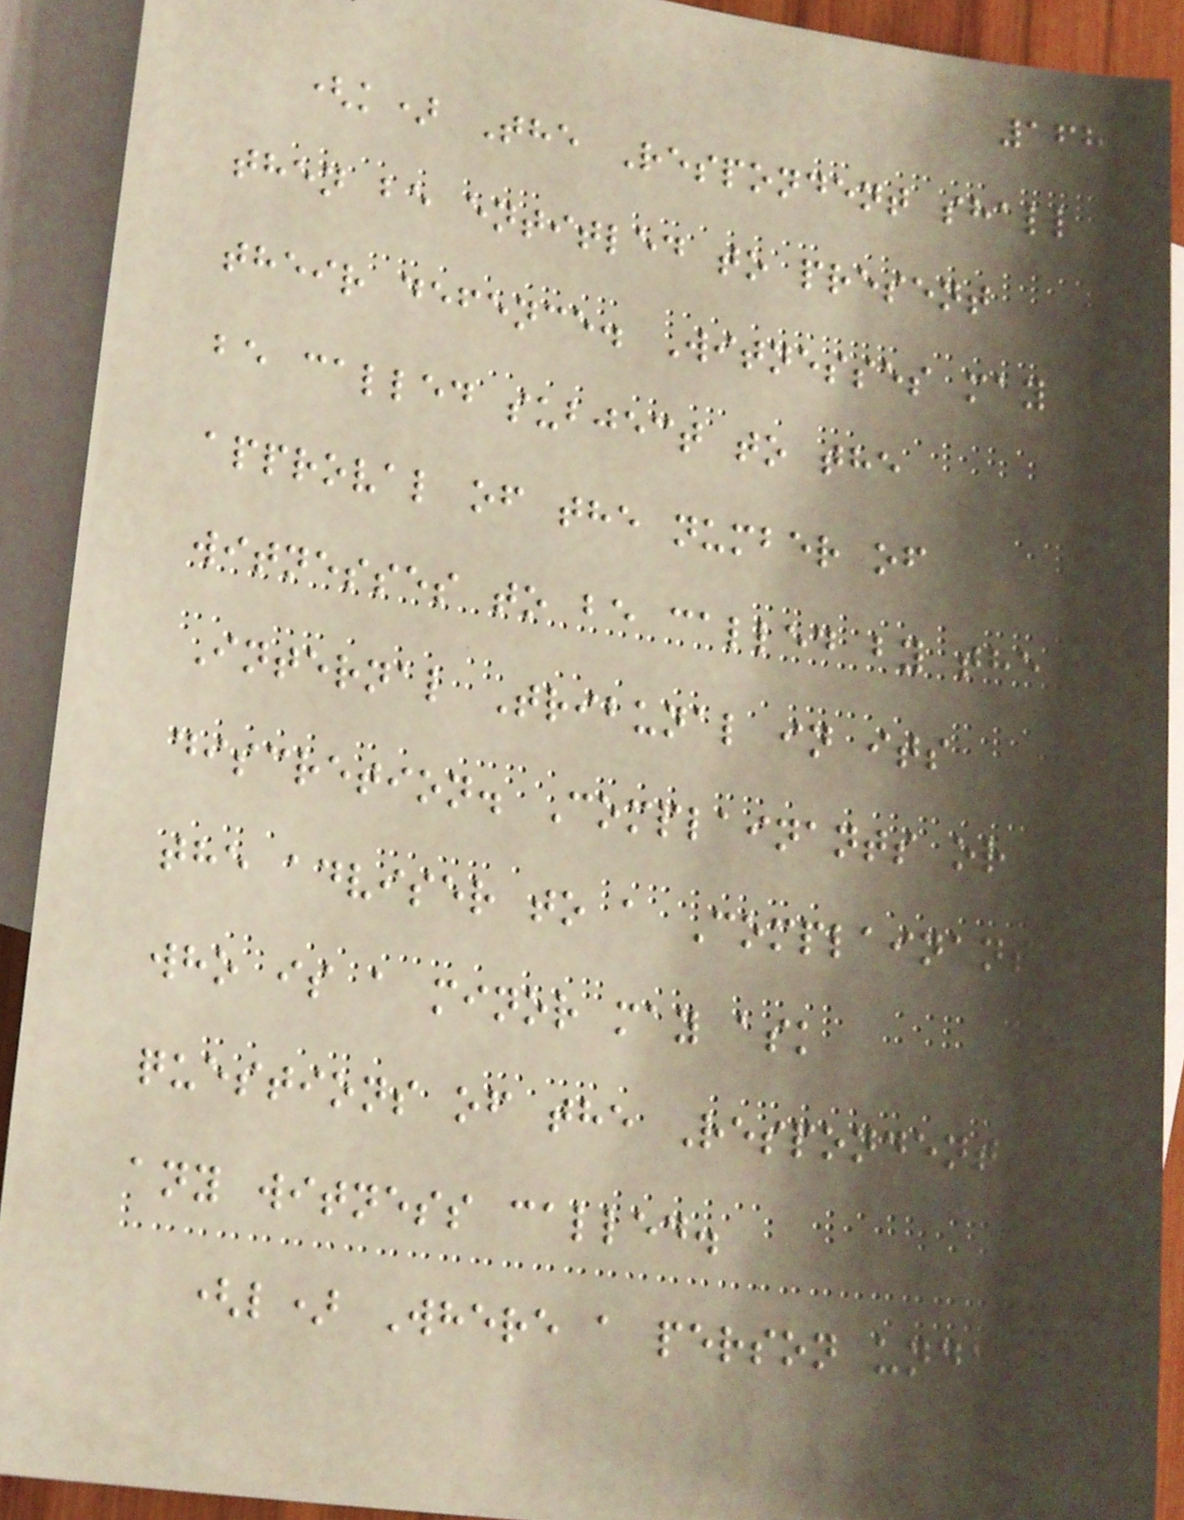168
(k) The Respondent shall
then be entitled to present
their defence. Witnesses may
be called subject to the
approval of the number of
witnesses to be called by the
Internal Tribunal in its
discretion. Complainants or
the adviser to a Complainant
who is a minor may ask
questions of the Respondent or
any witness called.
(l) Where a person under
